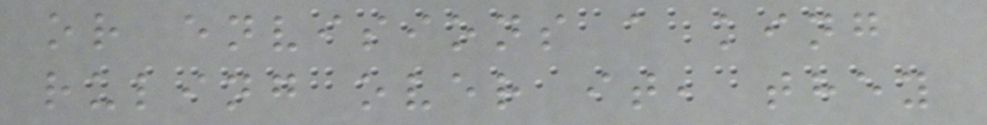or envisions a king
ruling over it, they
